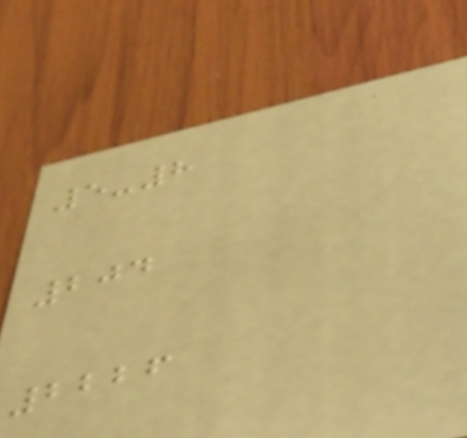5-8
204
2226
